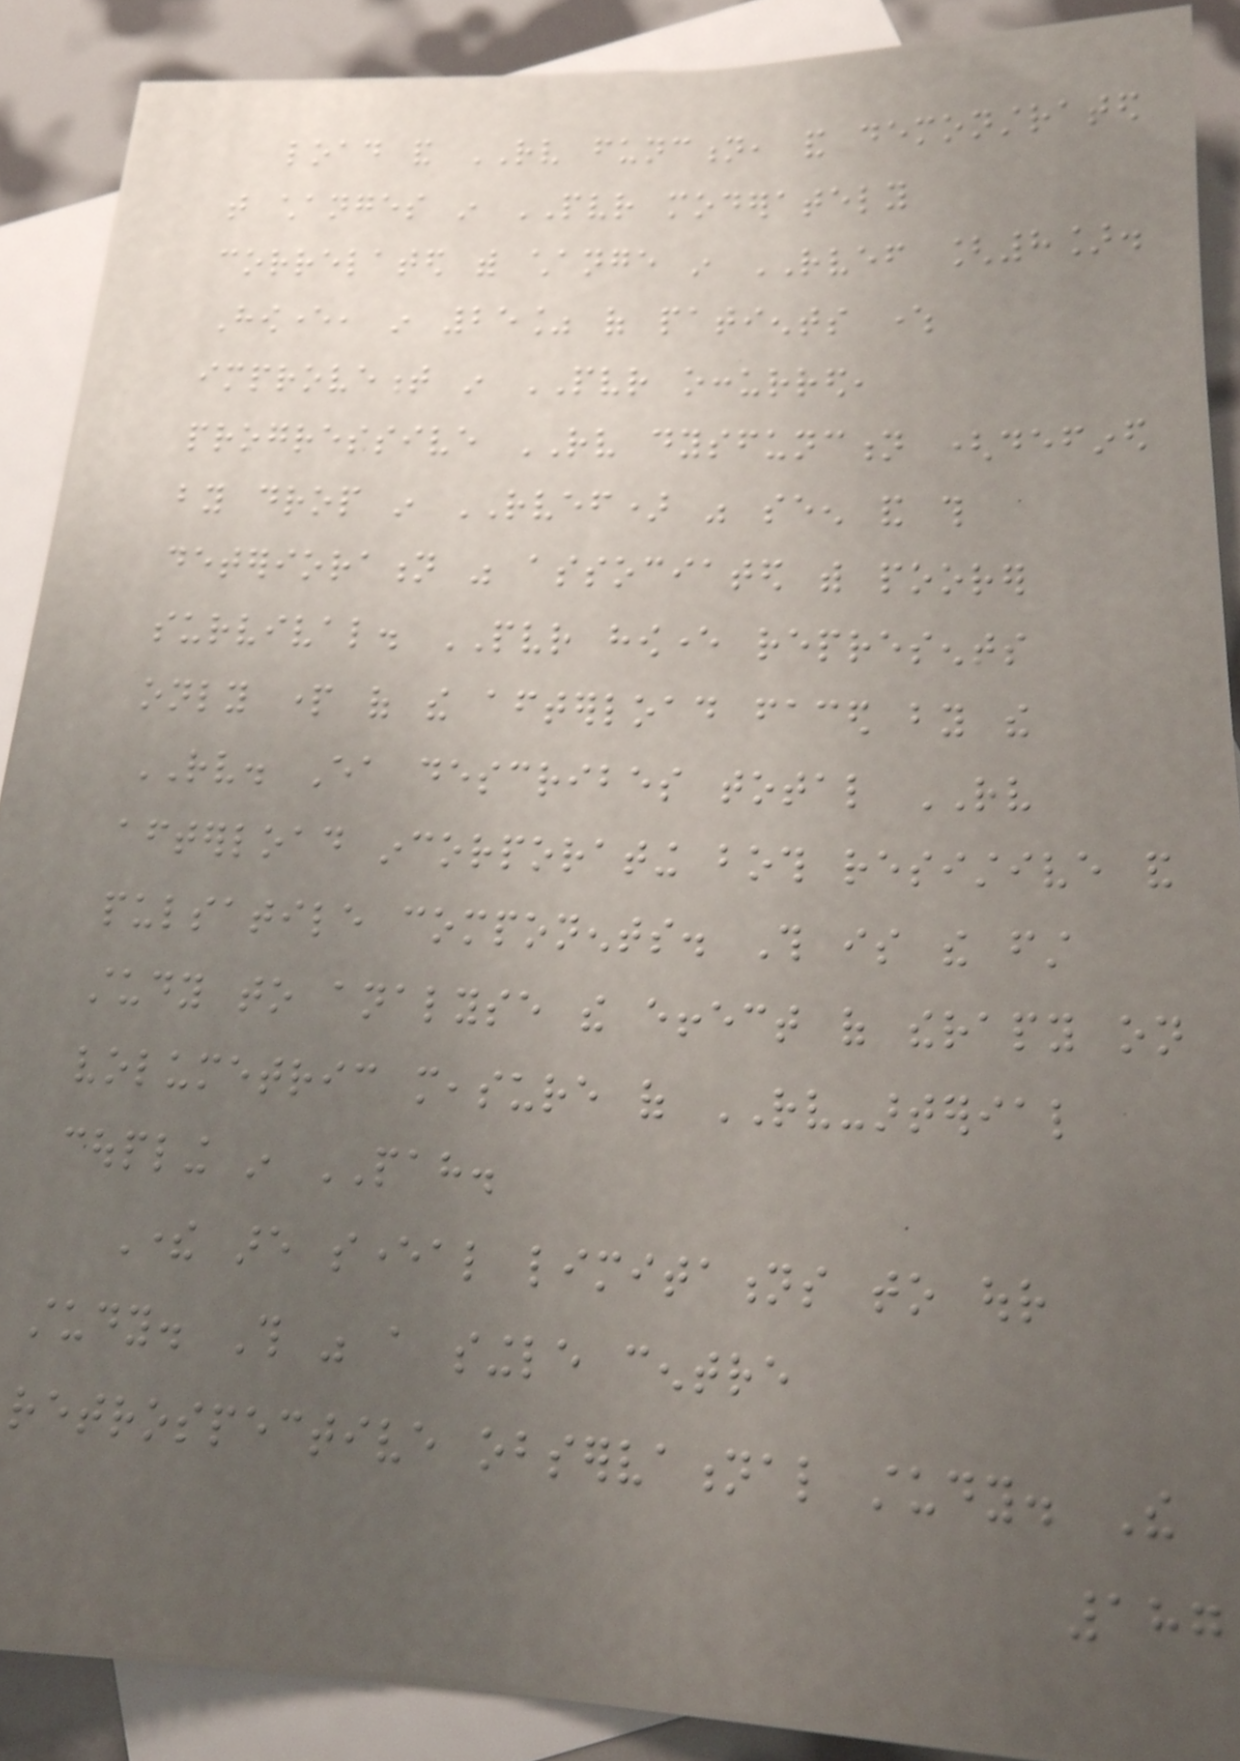load and RV function, and demonstrated
that changes in PVR moderately
correlated with change in RVEF [8].
However, in 25% of patients where
improvement in PVR occurred,
progressive RV dysfunction (defined
by drop in RVEF) was seen and this
deterioration was associated with poorer
survival. PVR however represents
only part of the afterload faced by the
RV. Ea describes total RV
afterload incorporating both resistive and
pulsatile components. This is the first
study to analyse the effect of therapy on
volumetric measure of RV-arterial
coupling in PAH.
There are several limitations to our
study. This was a single centre
retrospective observational study. The
187
